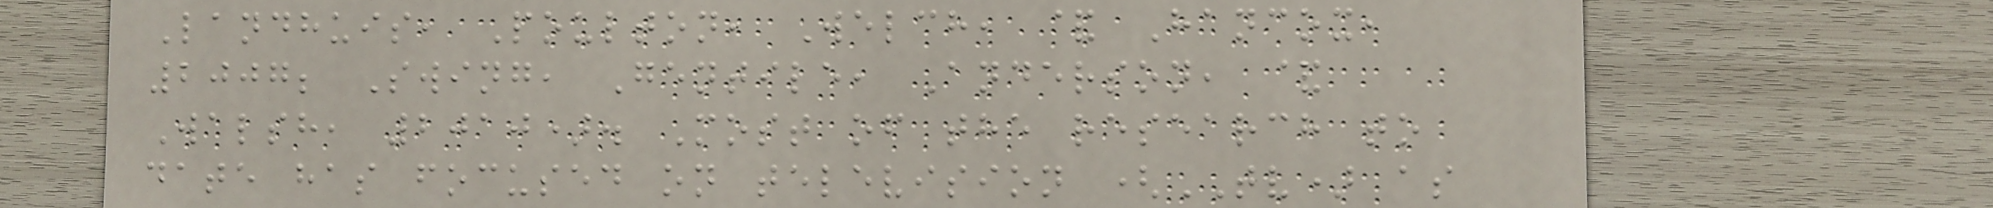Landhuis, Poulton, Welch, & Hancox,
2007; Swing, Gentile, Anderson, &
Walsh, 2010). Most of the research to
date has focused on television (TV) as
